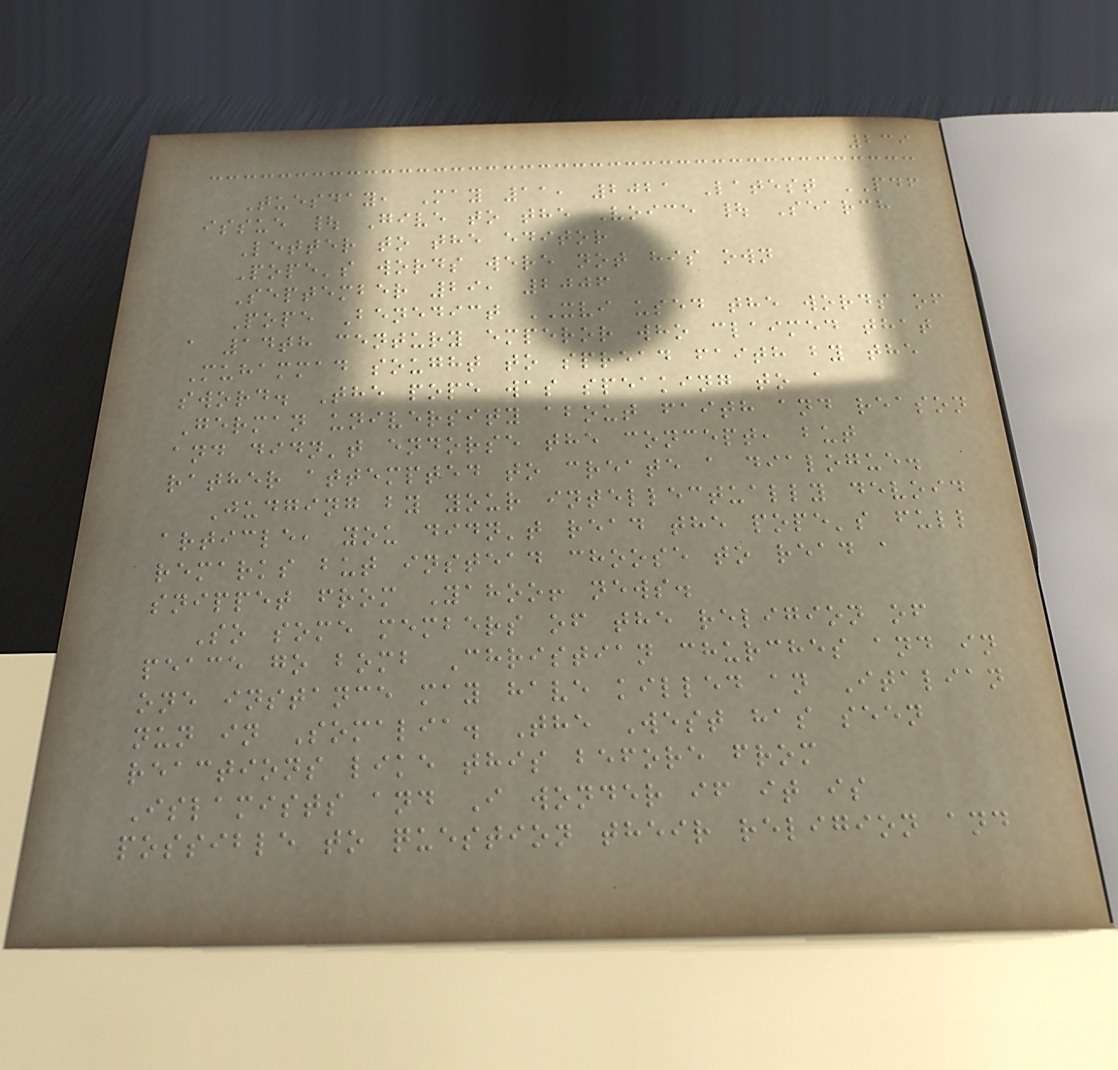239
Tuesday, May 11, 2021 Latest PDF
issue | Give to the Voice | Search
Letter to the editor
Pope's words were not his own
September 29, 2006
Pope Benedict XVI used the words of
a 14th century emperor who claimed that
Muhammad sought to spread faith by the
sword. The pope was speaking to a
German university about faith and reason
and didn't endorse the concept, but
rather attempted to create a dialogue.
Judging by your intellectually devoid
article, you didn't read the pope's full
remarks but instead choose to read a
snippet from Yahoo! news.
So some members of the religion of
peace go bomb Christian churches and in
one instance may have killed an Italian
nun in Somalia. The West has seen
reactions like this before from
Islamists and I wonder if it is
possible to question their religion and
